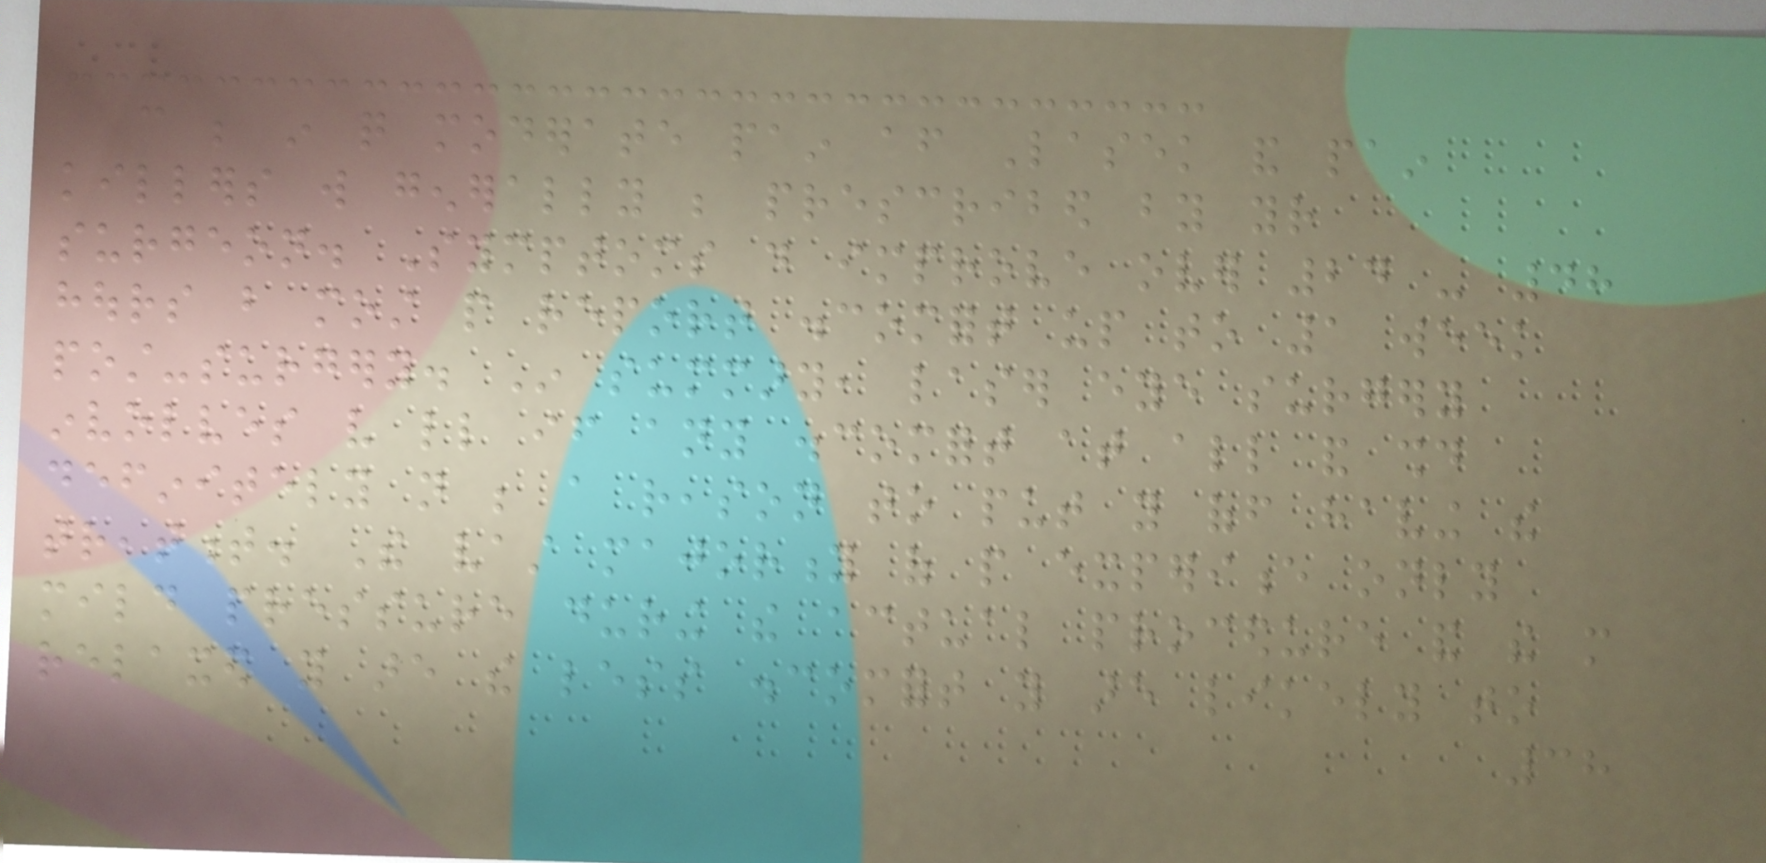can be in quite moderate pain after Lasek and pain
killers will generally be prescribed by your
surgeon. Symptoms do improve over 24 - 48
hours but most people report discomfort up to 1 week
post-surgery. In summary, laser eye surgery
involves very little if any discomfort at all and should
definitely not be a reason to put you off having the
treatment. The vast majority of people experience only
mild pressure during the actual procedure and the more
relaxed you are the less discomfort you are likely to
38
